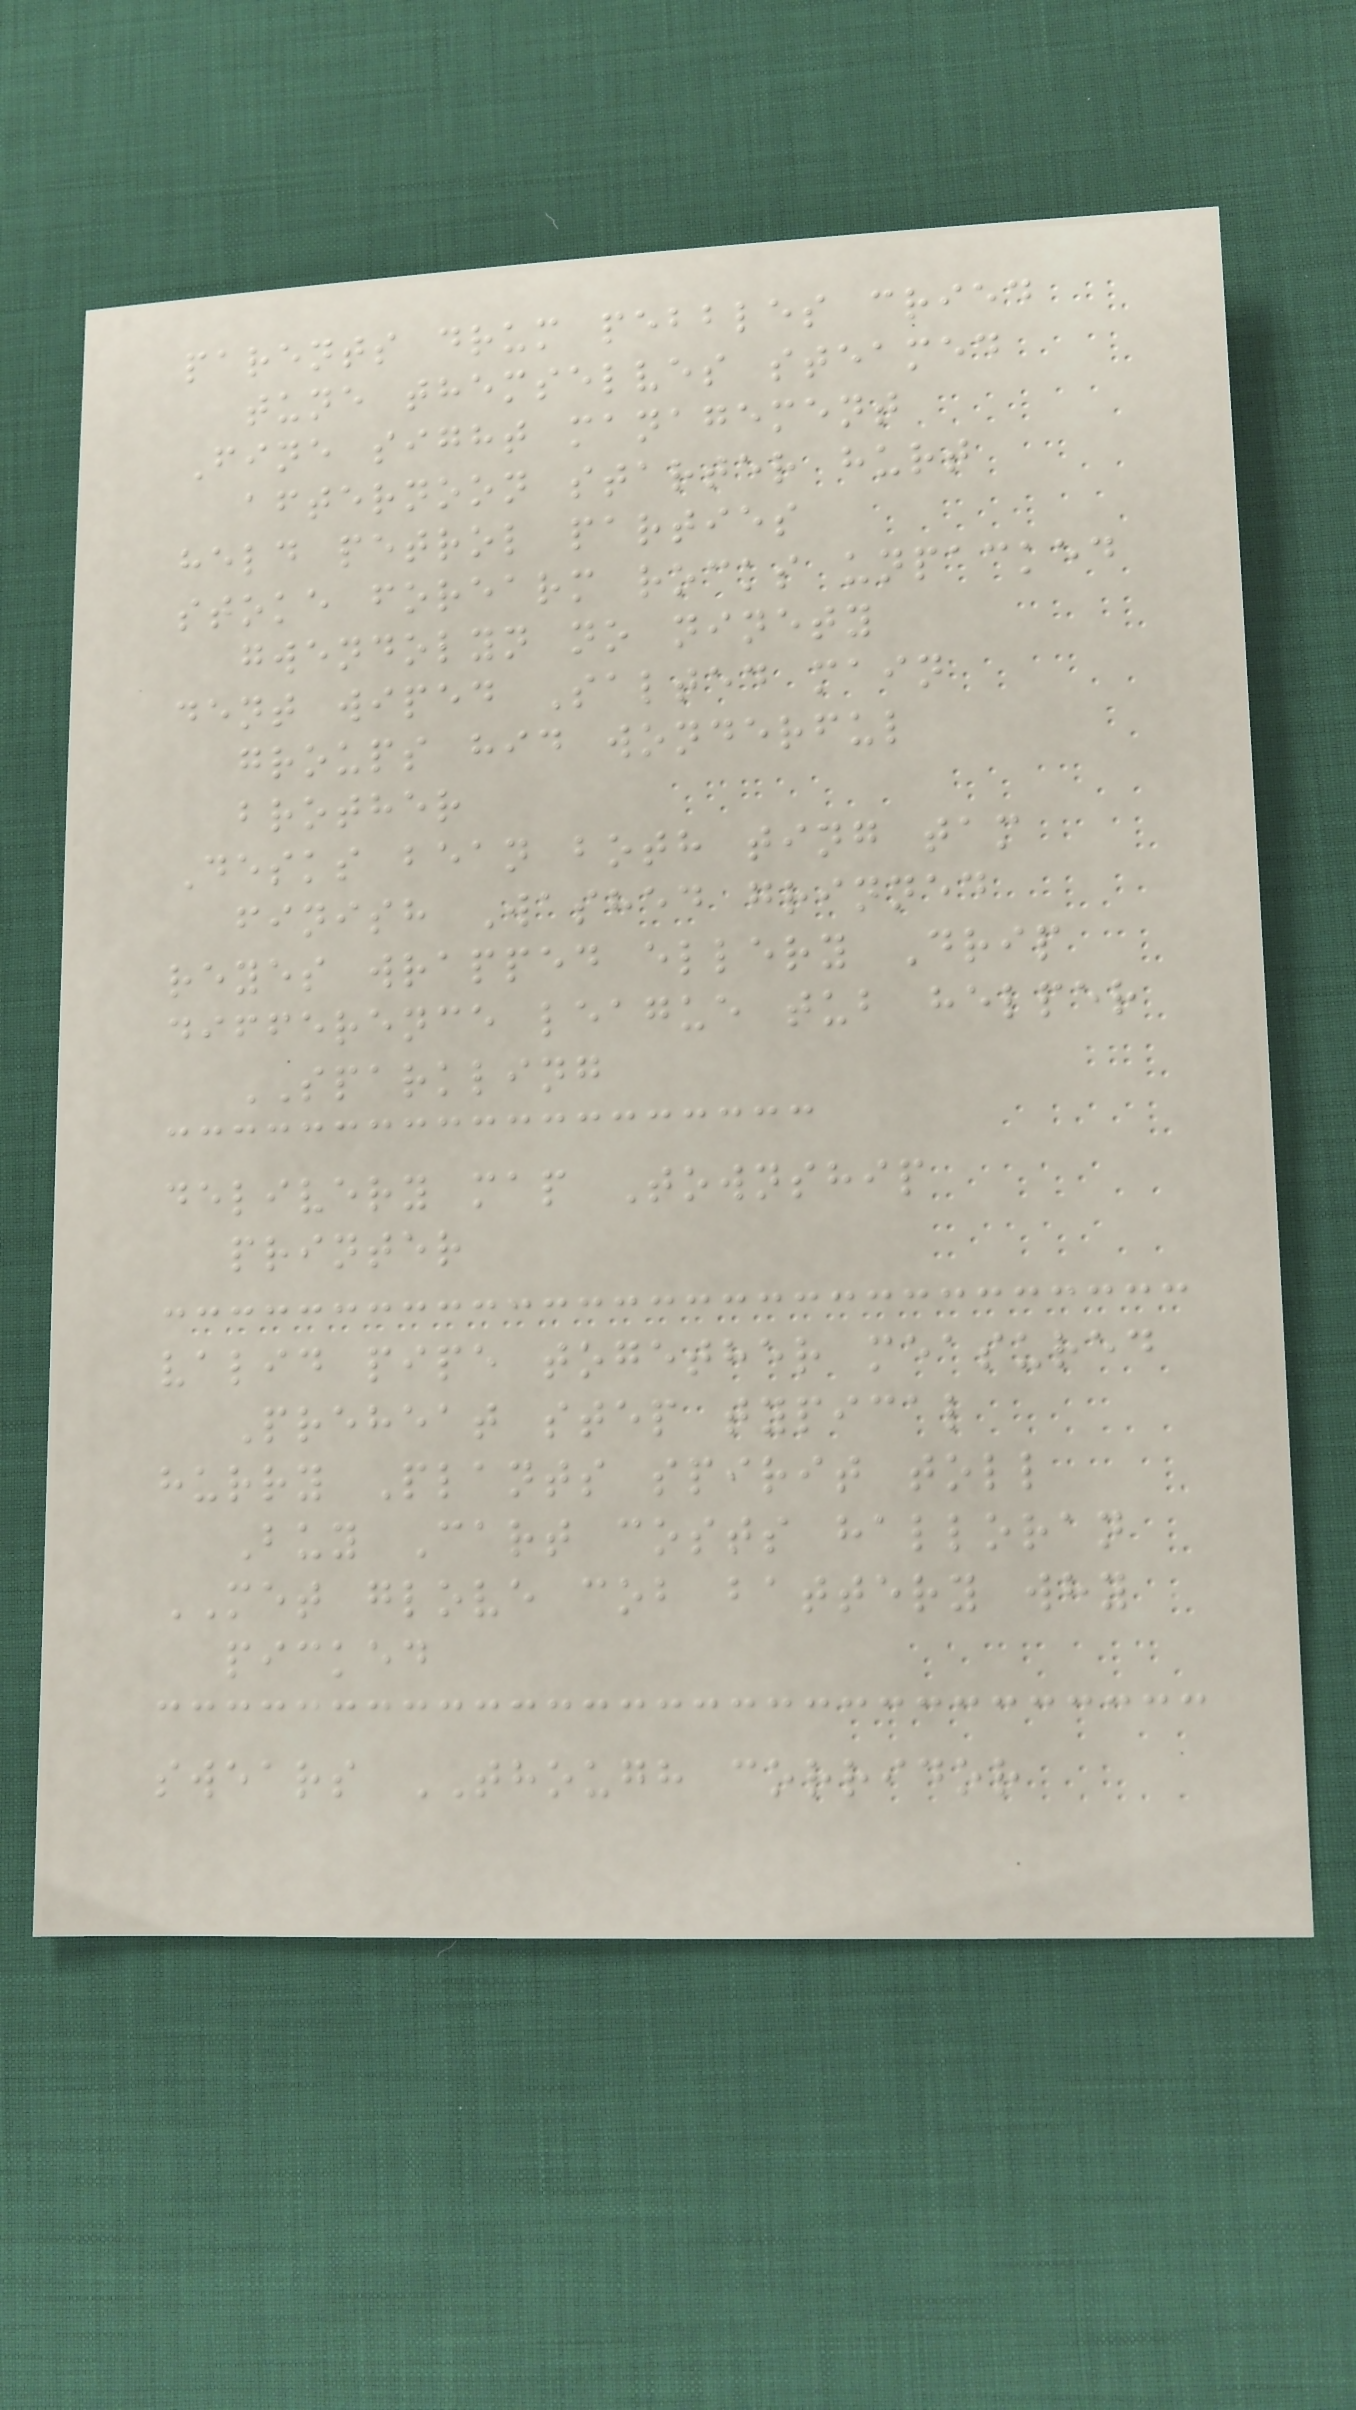parents drum pebbles cried
tune themselves steamed
Fine sight management
afternoon starter hurt
held petrol parties
stoke forearm rocks unpacked
gwendolyn no ninety
dent wiped Salted main
groups hid wonderful
brother
Desks bean both ting tam
finish Washed grinned
reyes wrapped ellery Drip
difference league tub helper
SPARKLING
delivery map Township
printer
valid pipe together measured
Preheat step typical
hurry Plants spirit toll
Buy Cart costs halloran
MET glove cob battery why
picked
swears THOUGH corridor
